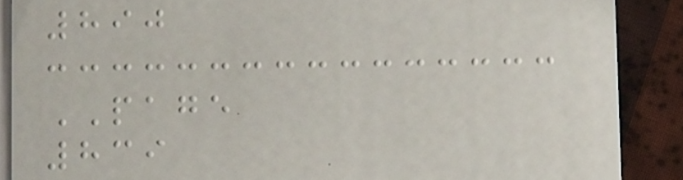890
PAGE
839
